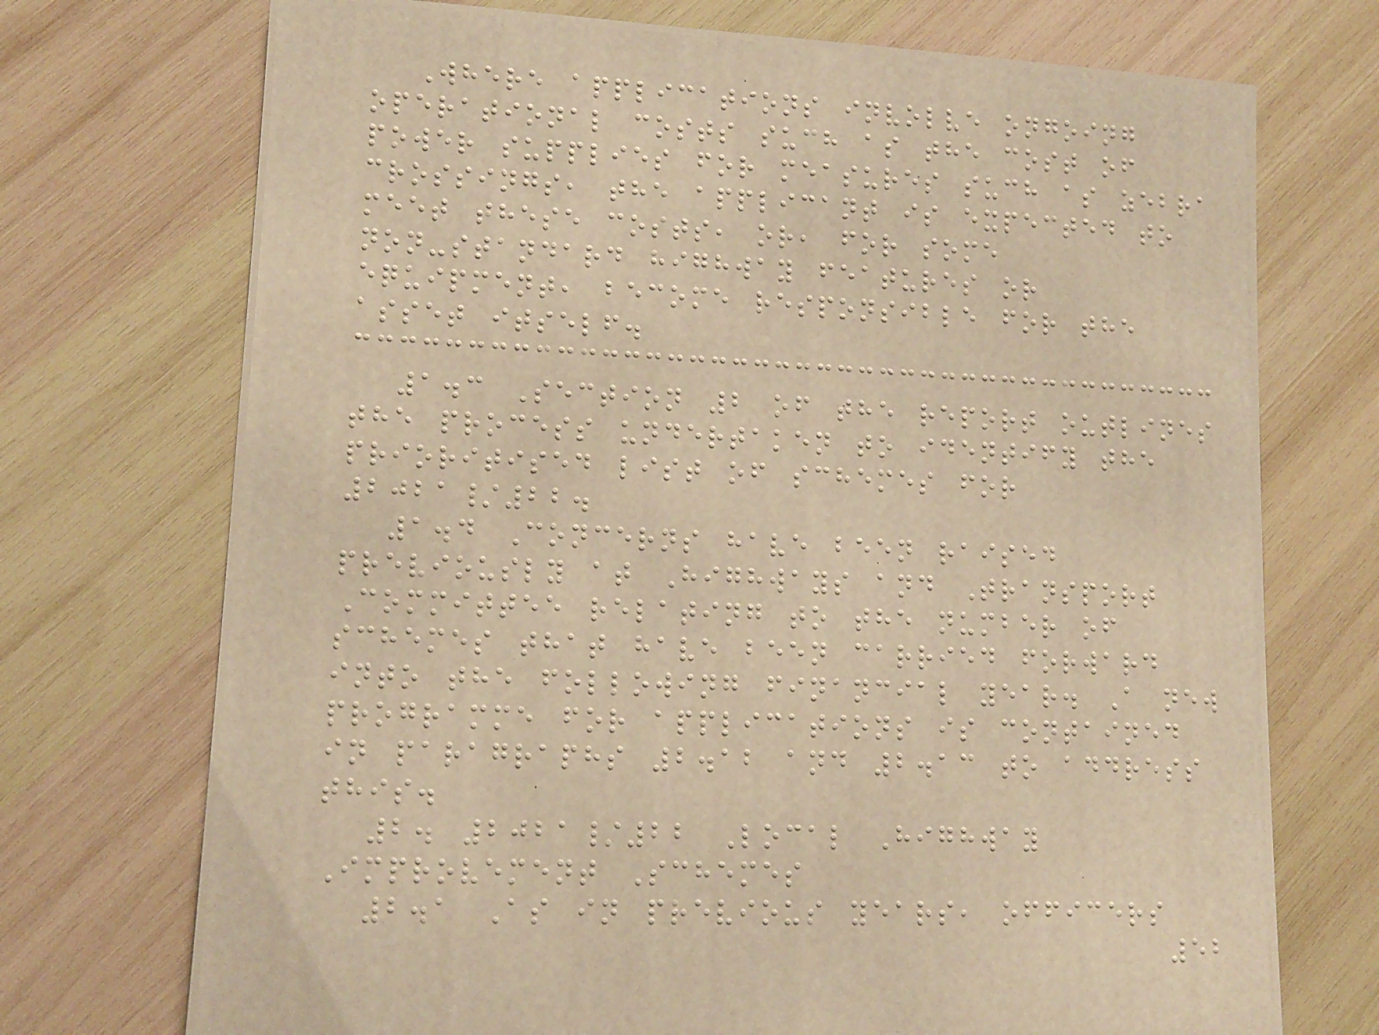Where applications involve ongoing
operational costs such as the cost of
power supplies for measures such as zebra
crossings, the applicant is expected to
meet these costs, or, for some
non-standard highway features or
equipment, become responsible for the
asset itself.
1.3 Section 2 of the report outlines
the process undertaken to identify the
prioritised list of schemes for
2021/22.
1.4 Concerns have been raised
previously at Highways and Transport
Committee relating to the number of
schemes that have been carried forward
into the following financial year. A new
programme for applications is contained
in paragraphs 2.12 and 2.13 to address
this.
2. 2021/22 Local Highway
Improvement Schemes
2.1 As in previous years, officers
52
